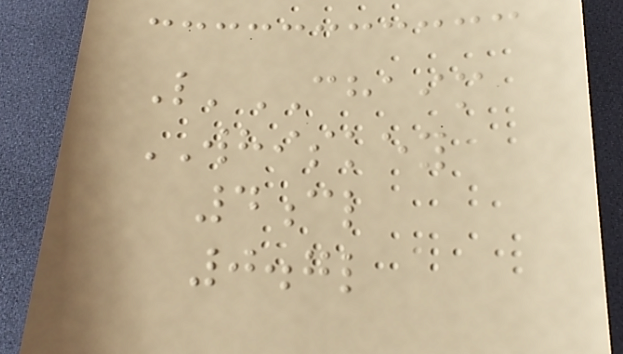L'CHAIM
WHISKEY
4cl
0.7l
